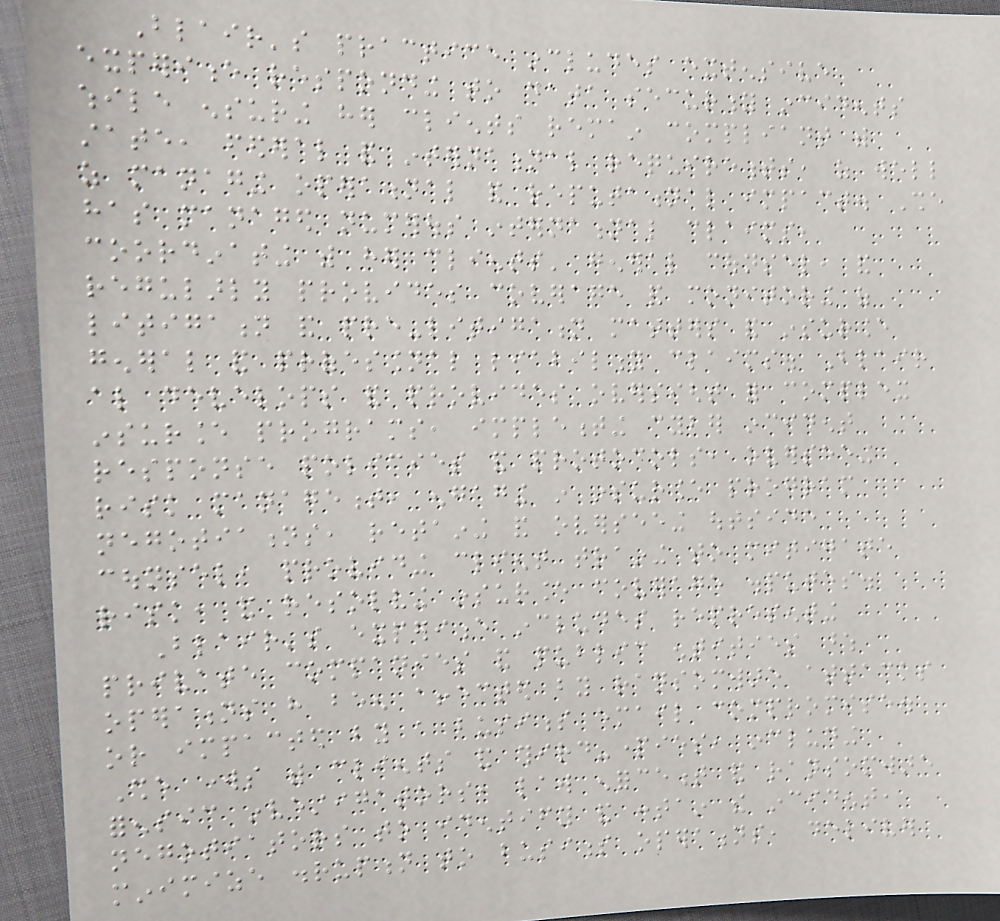Blair's practice includes extensive
experience responding to data security incidents
while ensuring her clients remain compliant with
state, federal and international requirements, as well
as managing operational and reputational impact. She
has managed numerous international claims,
coordinating with her clients' general counsel, and
regularly provides coverage and monitoring of
litigation and pre-litigation matters and insurance
general and professional liability claims. Blair
also develops and provides oversight for complex
insurance programs, implementing cyber incident
response policies and protocols, overseeing
risk management, engaging in insurance program
negotiations, retaining and overseeing outside
counsel, providing client training to mitigate
risk, and resolving insurance coverage disputes.
Blair's experience includes representing
private companies and public entities whose
operations have been affected by ransomware attacks
or impacted by a business email compromise.
She works with clients and third-parties, including
forensic investigators, law enforcement and ransomware
negotiators to identify and contain the incident,
minimize disruption to business operations, deliver
